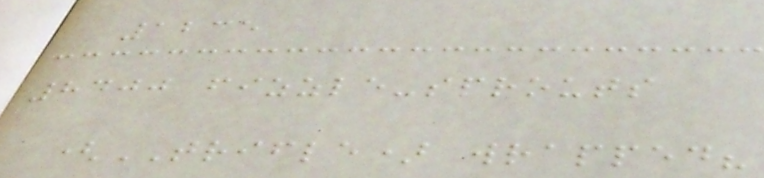1235
8400 fizzle-sprouts
(TRIFLE) wrapped?
